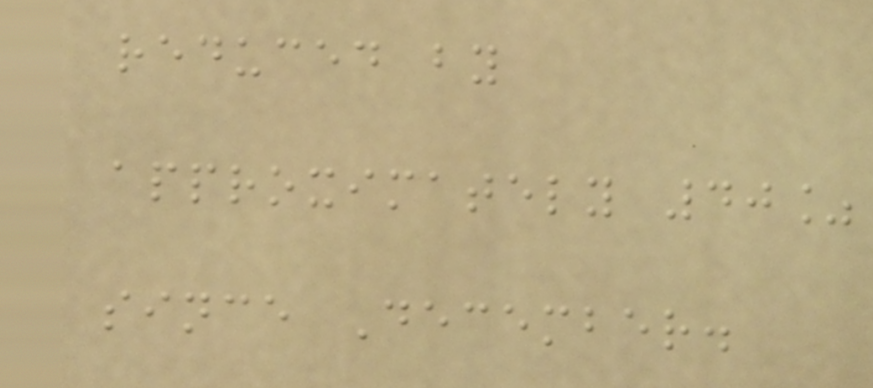reduced by
approximately 40%
since December.
